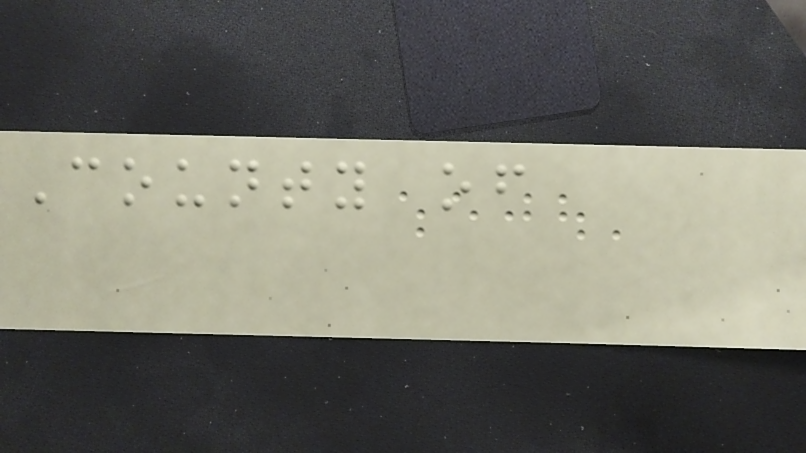County of
